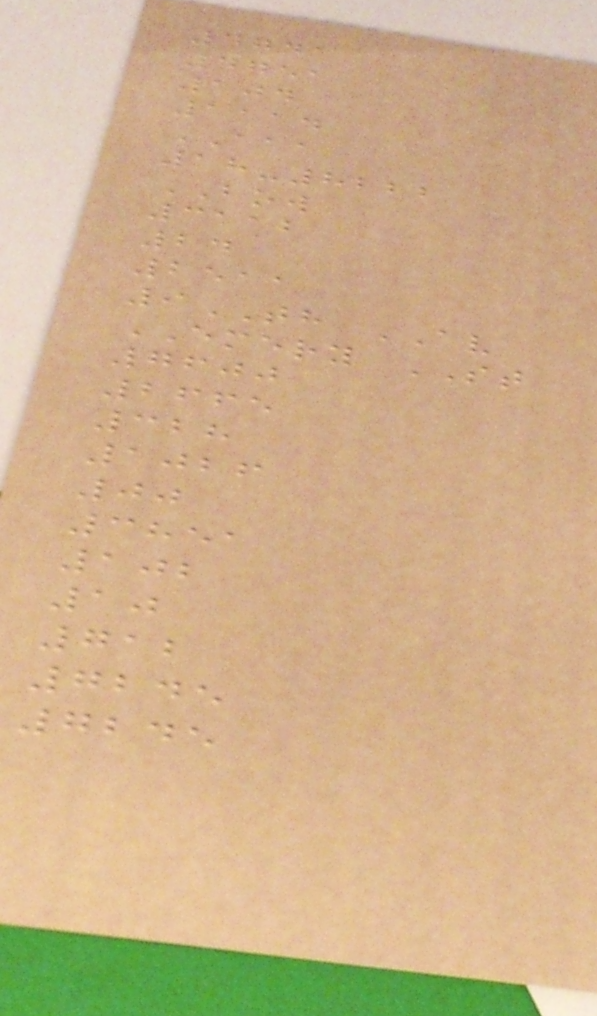4741
4751
104
1114
AAA
18-8222
BOW
3112
24
2511
9TH AV
EMERY ST
7600
2665
328
1026
00
3851
102
10
712
7245
7245
